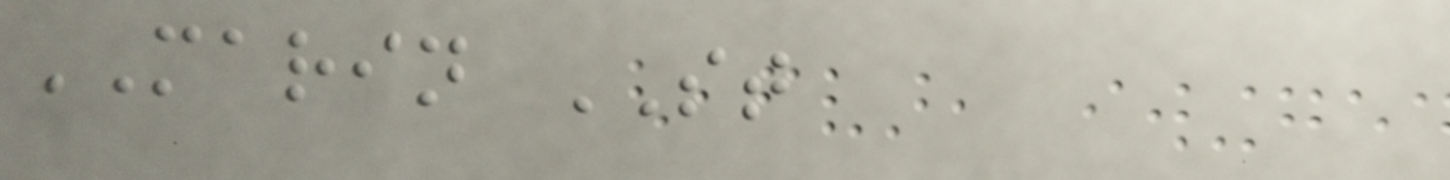MARIN ST
